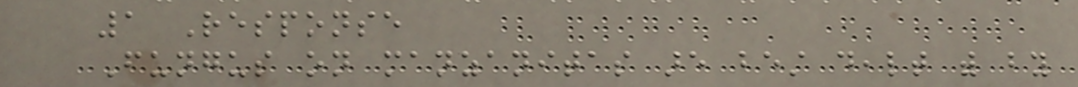1 Response
Fungus on manzanitas are best dealt with by
